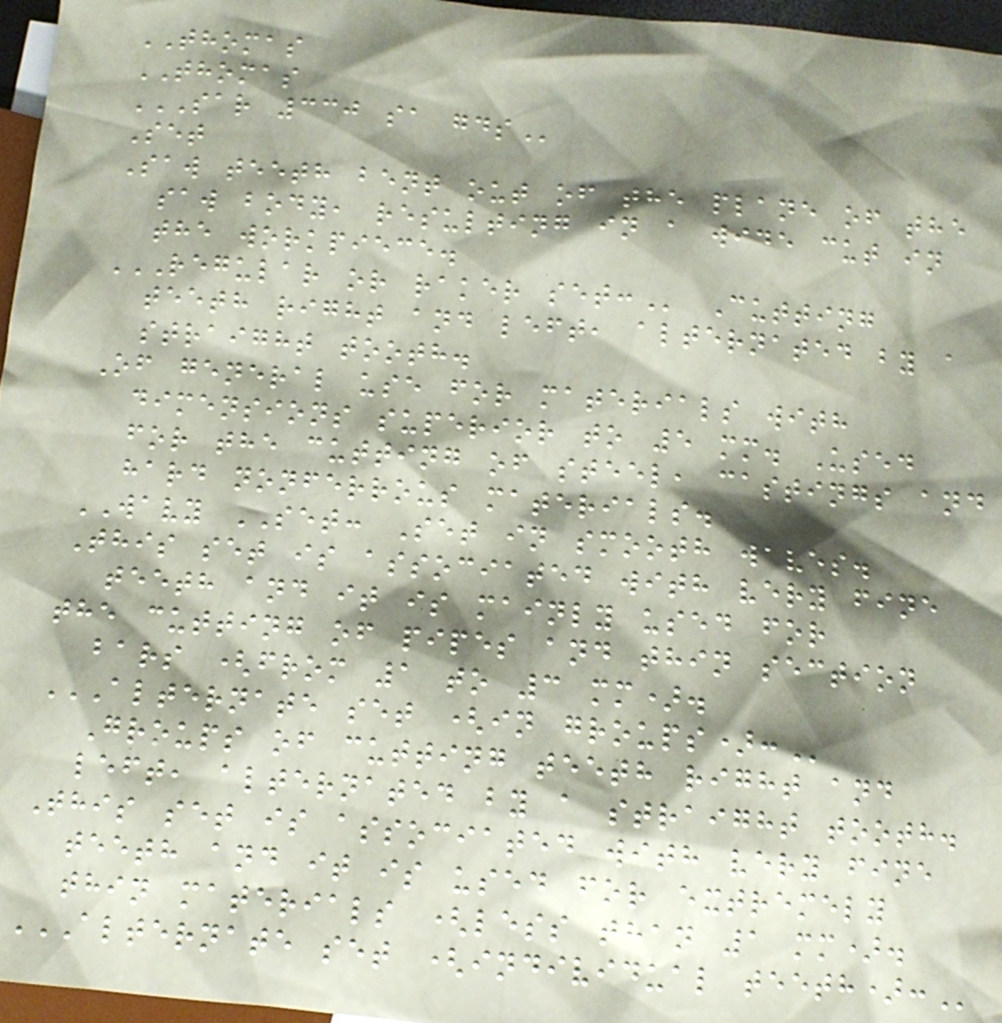THOMAS
THOMAS
SAR 330 SA GDS
Set
Saw teeth bent out of the plane of the
saw body, resulting in a wide cut in
the workpiece.
REGULAR OR RAKER SET: Cutting
teeth right and left, alternated by a
straight tooth.
Of general use for materials with
dimensions superior to 5 mm. Used
for the cutting of steel, castings and
hard nonferrous materials.
WAVY SET: Set in smooth waves.
This set is associated with very fine
teeth and it is mainly used for
the cutting of pipes and thin section
bars (from 1 to 3 mm).
ALTERNATE SET (IN GROUPS):
Groups of cutting teeth right and
left, alternated by a straight tooth.
This set is associated with very fine
teeth and it is used for extremely
thin materials (less than 1 mm).
ALTERNATE SET (INDIVIDUAL TEETH):
